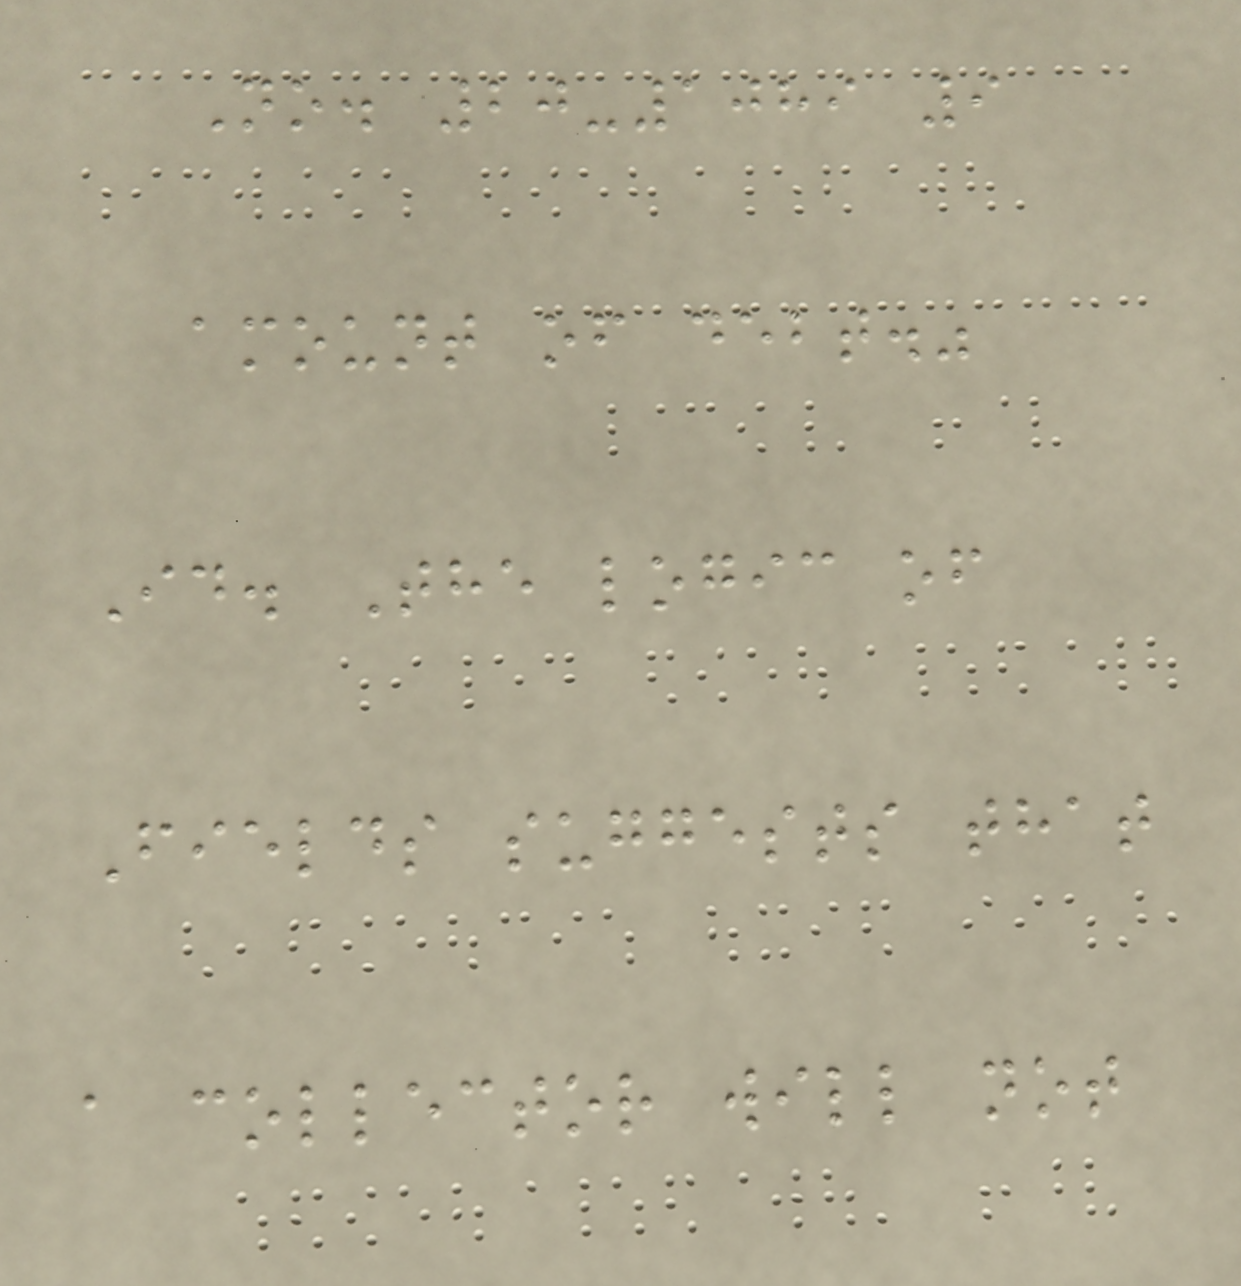No. 20-1089 9
amount of debt."
Id. The logic of
Fields suggests that
a collector will not
